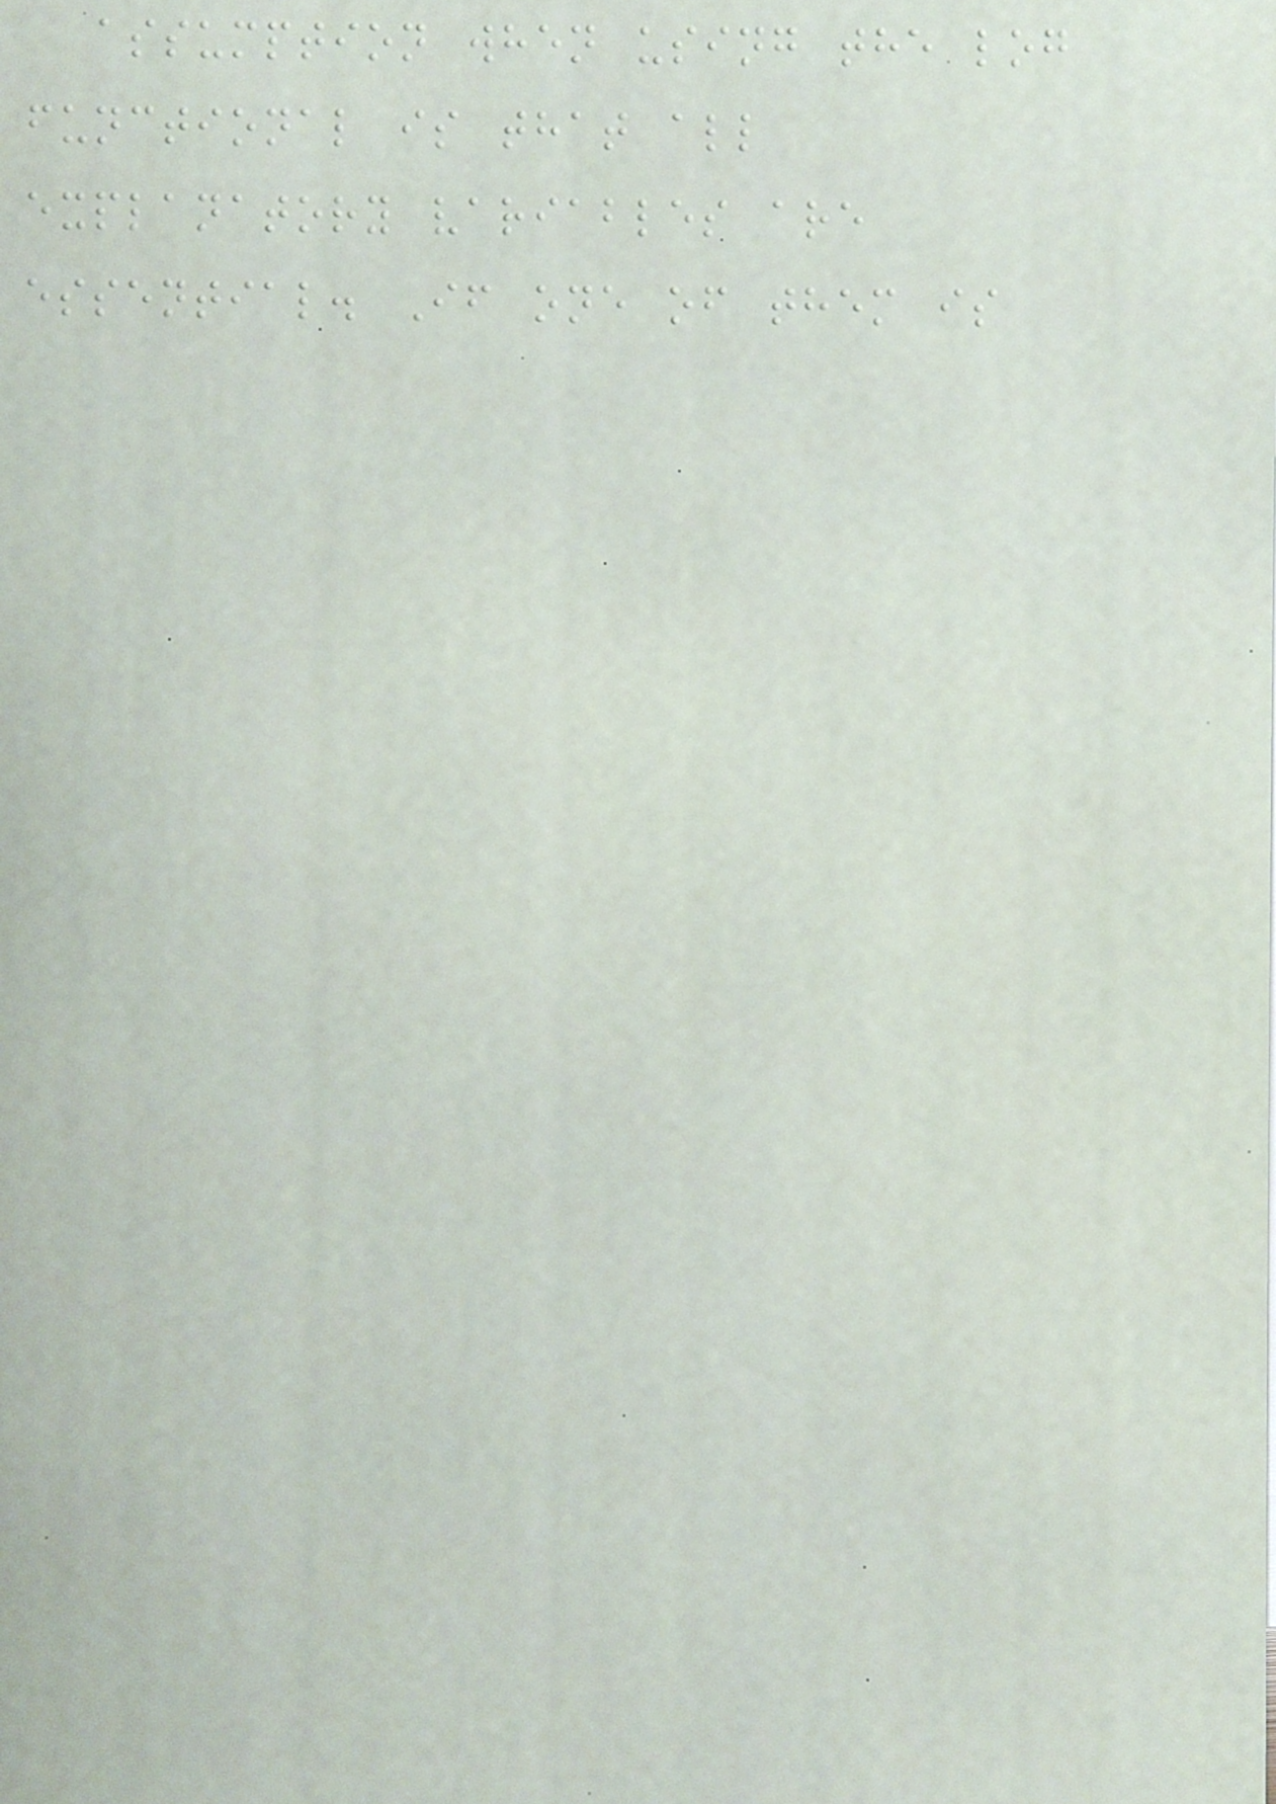assumption when using the log
functional is that all
explanatory variables are
essential. If one of them is
